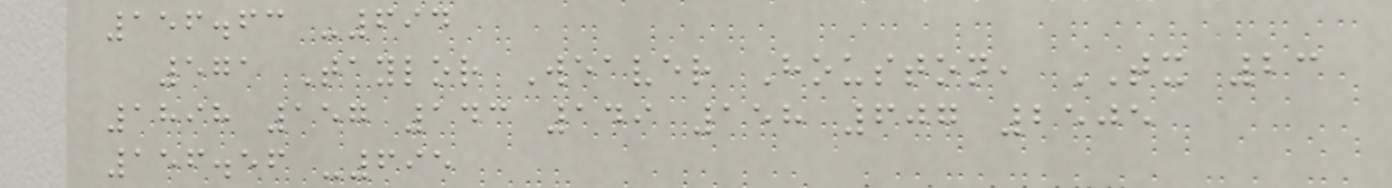156.63 -694
571 Taylor Weaver Houston, TX 23
1898 157 143 149 158 607 2505
156.56 -695
